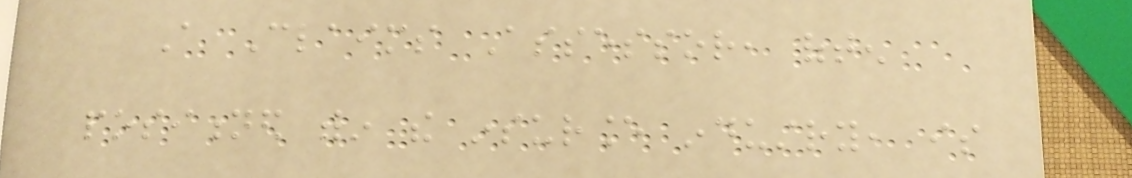A Claims Assessor, often
positioned within the insurance industry, is
